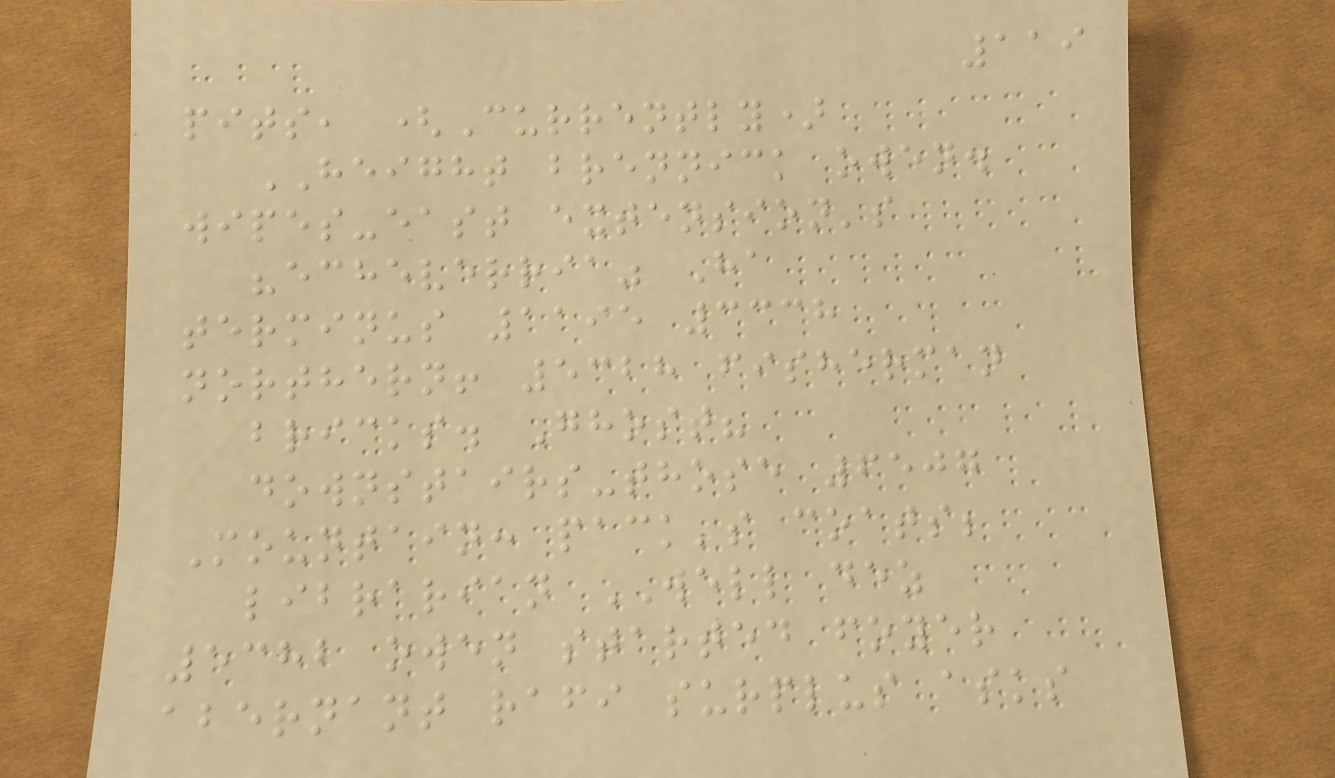119
pits, (Currently)
HEIGHT brennick owen.
wipes-east extension's
"echeverria" Ha
terminus 1195 3338
northern! 5328 fisherman
bricks. Ghost?
downstairs-those 6507
Mountain: pack's coats;
librarian WELL dez
5382 owen started foyer
abernant rafi surplus asks
